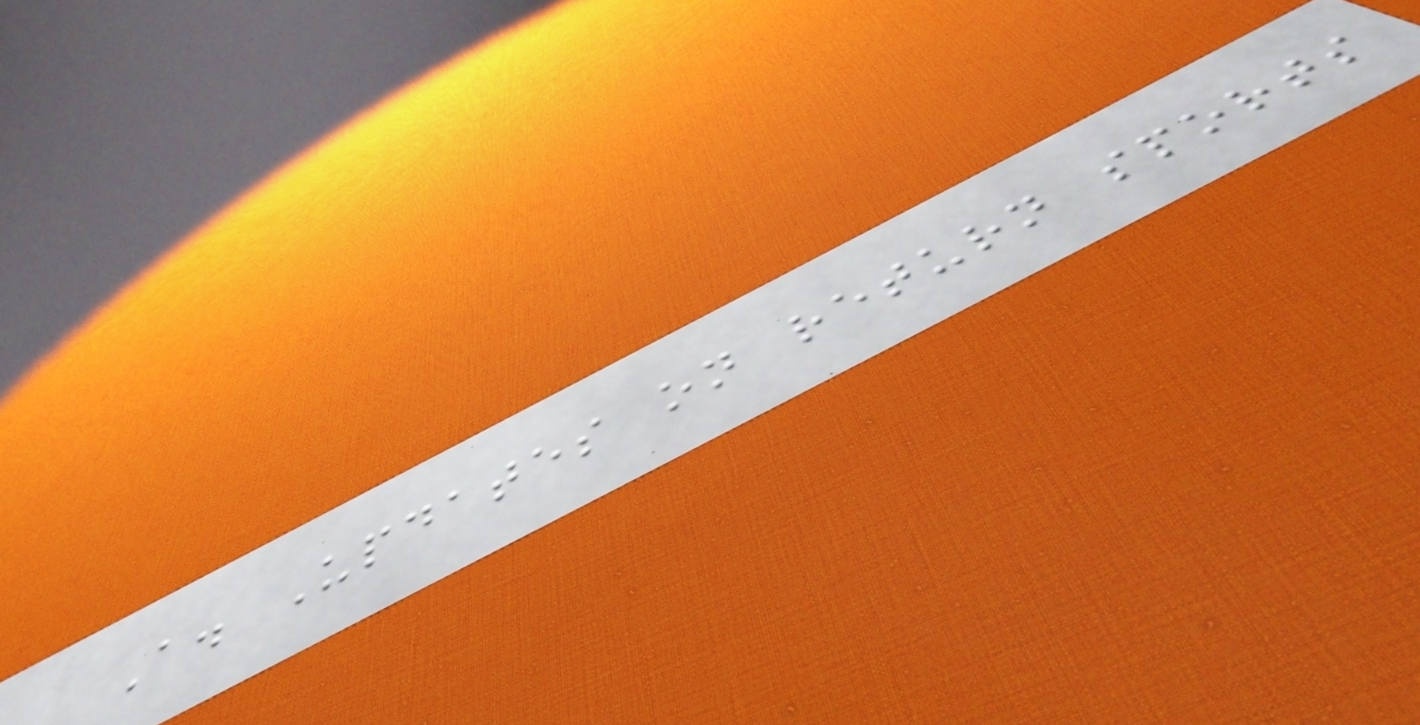A. Updates on return sports
